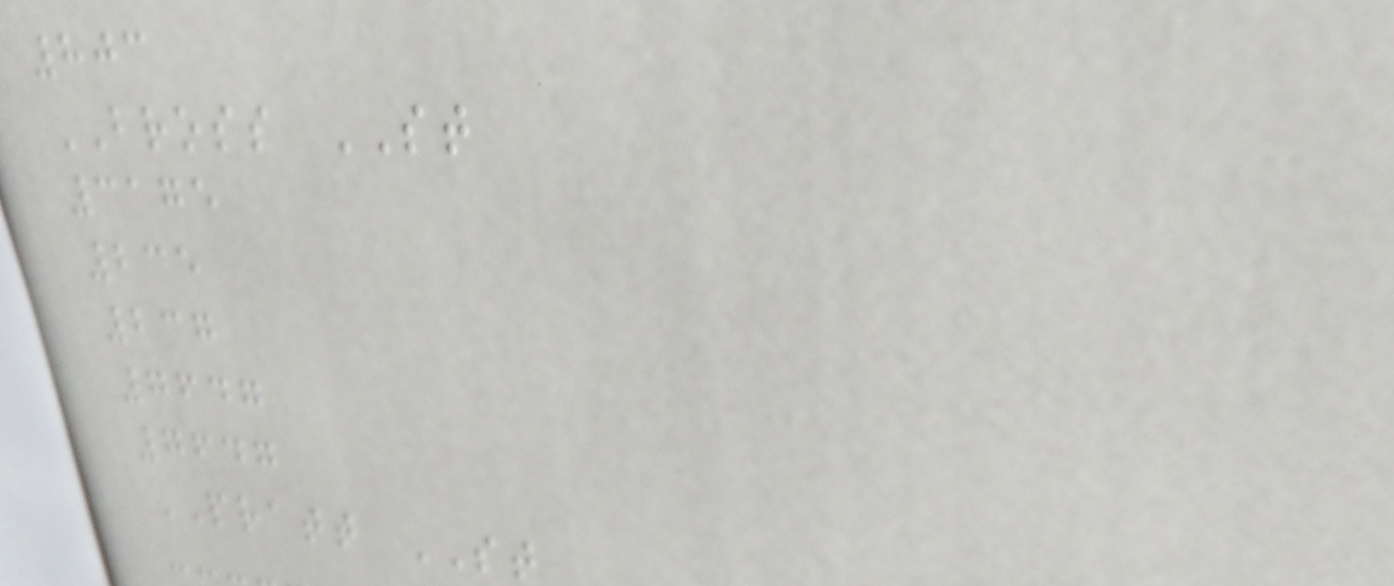803
BROSS ST
3175
235
237
7647
7647
PRATT ST
